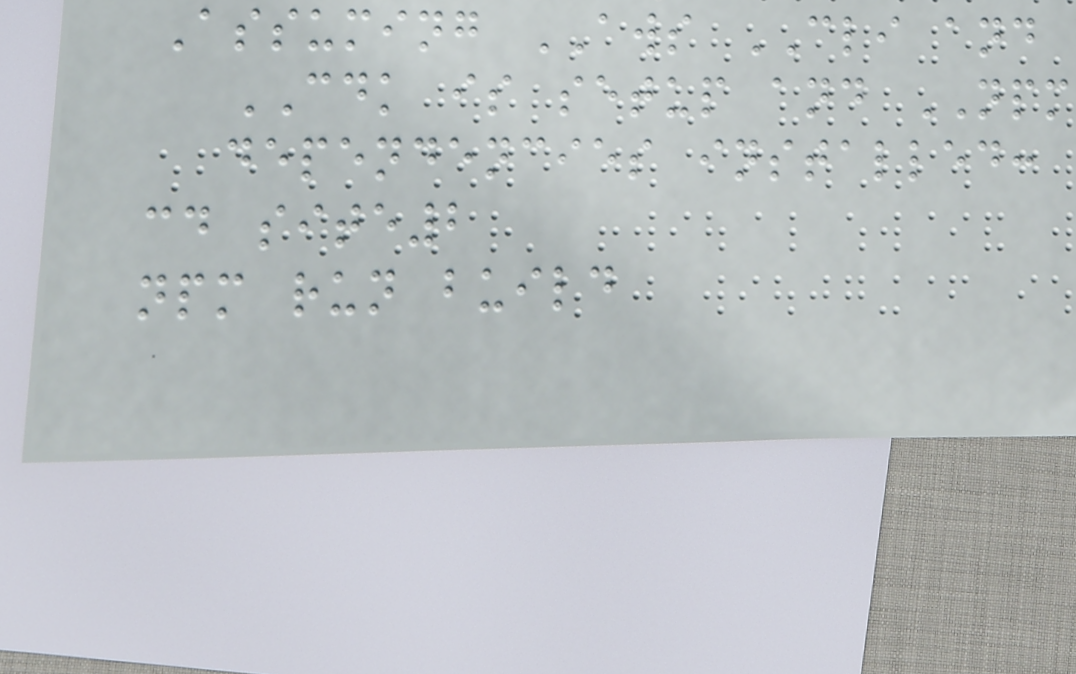Assuming AWS CLI and
CDK is setup and NPM
dependencies installed:
cd site2
npm run build
